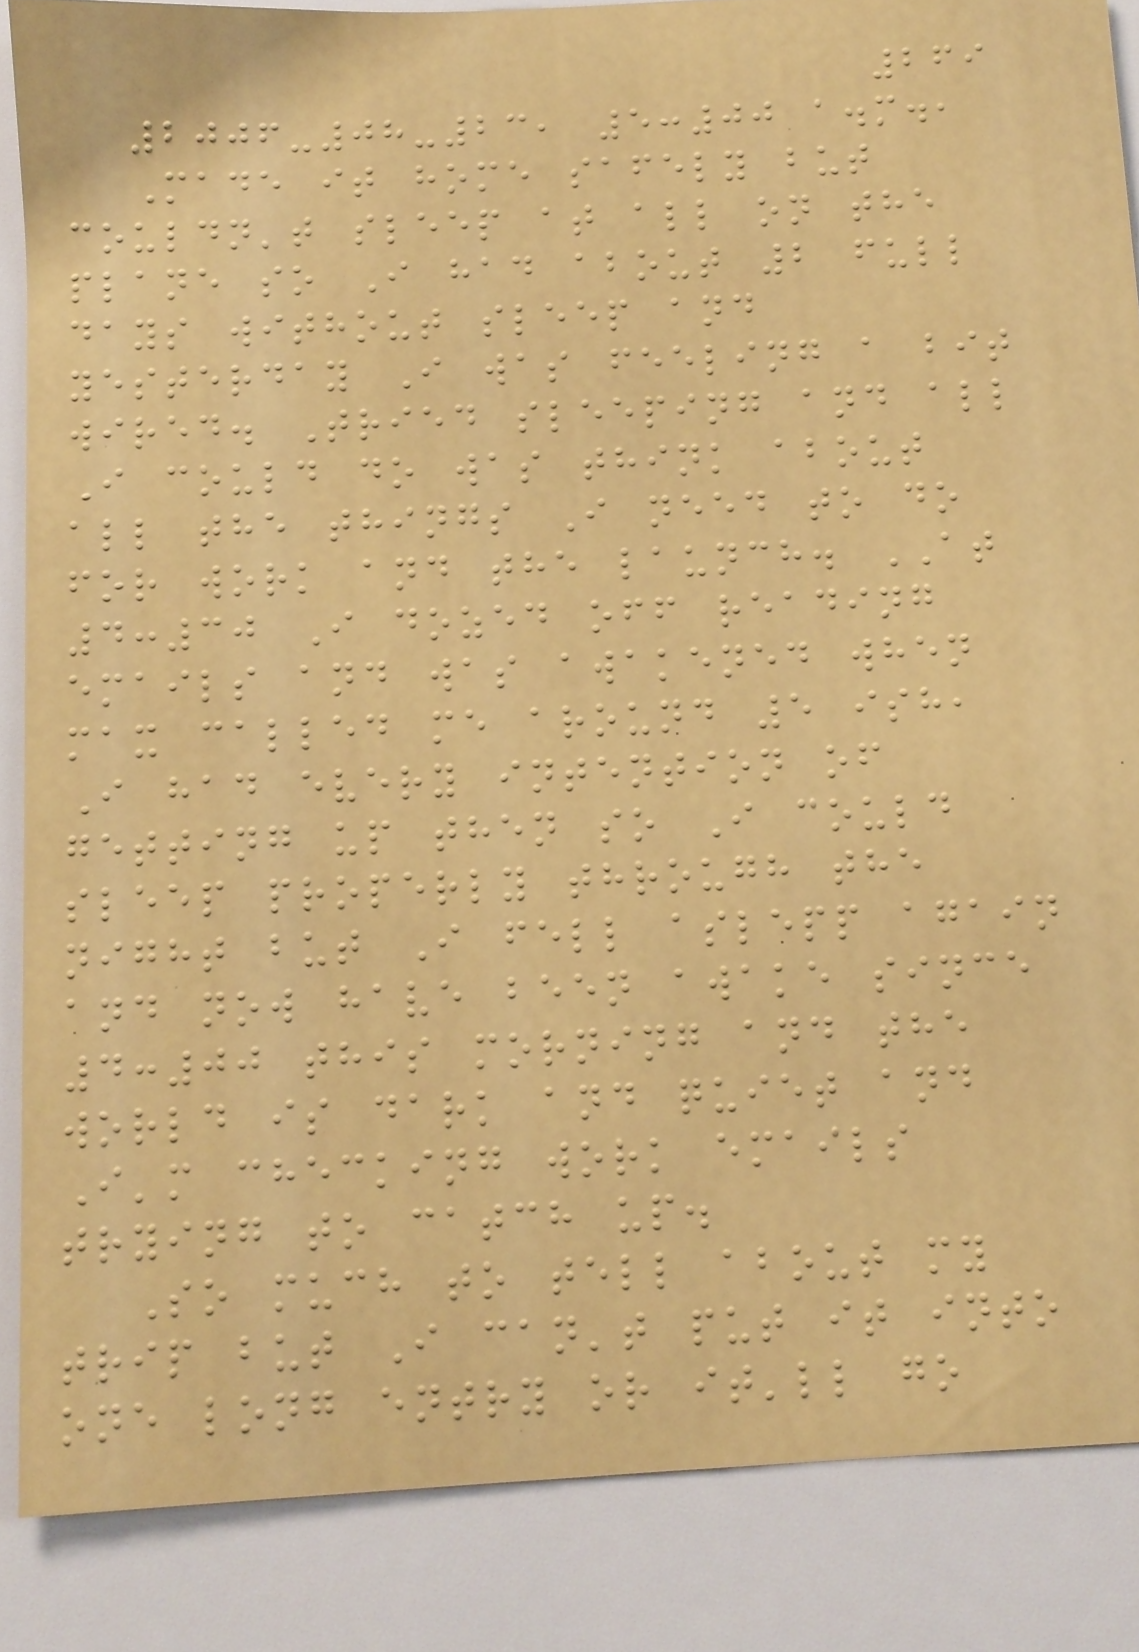269
2006-08-23, 5:00 a.m.,
Made it home safely but
couldn't sleep at all on the
plane so I had about 2 full
days without sleep and
yesterday I was feeling a bit
wired. Tried sleeping and all
I could do was think about
all the things I need to do
for work and the launch. AT
4:30 I dozed off reading
emails and was awakened when
max called me around 5 ish,
I had every intention of
getting up then so I could
sleep properly through the
night but I fell aslepp again
and now have been awake since
4:00 this morning and the
world is dark and quiet and
I'm checking work emails
trying to catch up.
So much to tell about my
trip but I can't put it into
one long entry or it'll go
